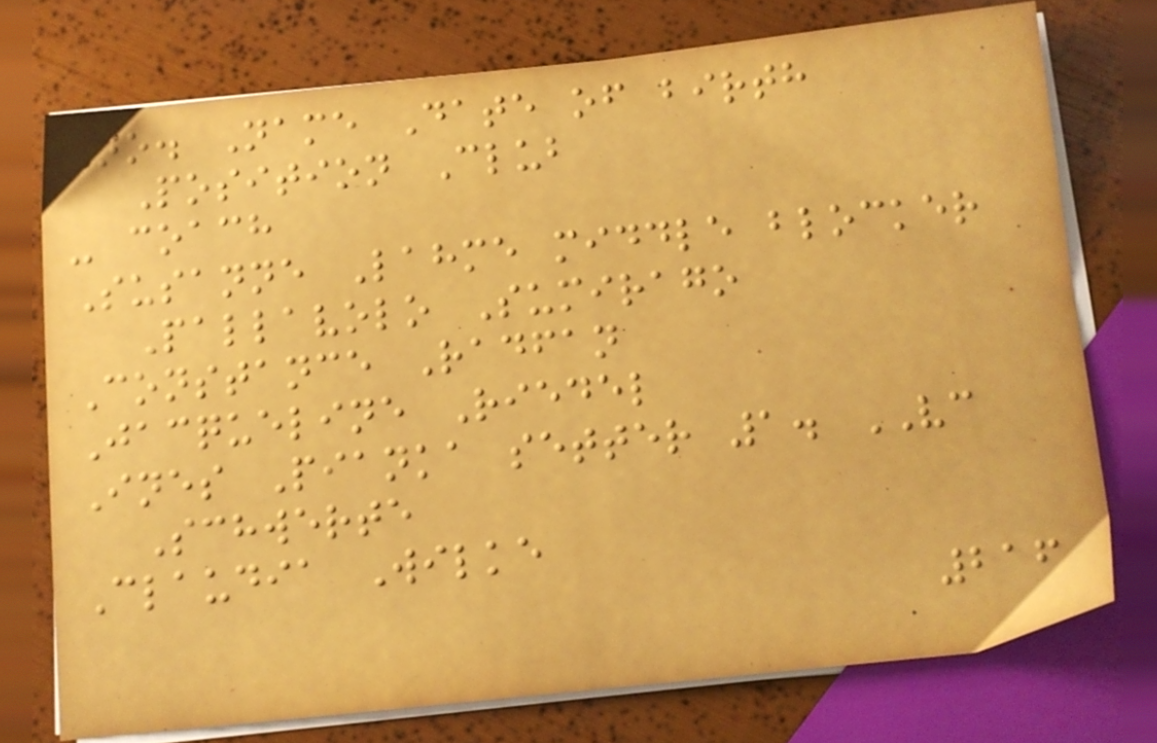No. Name Date of birth
Position Club
- coach
Susanne Lahme middle blocker
Pallavolo Sumirago
Constance Radfan
Jacqueline Riedel
Ines Pianka setter 1. VC
Schwerte
Claudia Wilke
216
